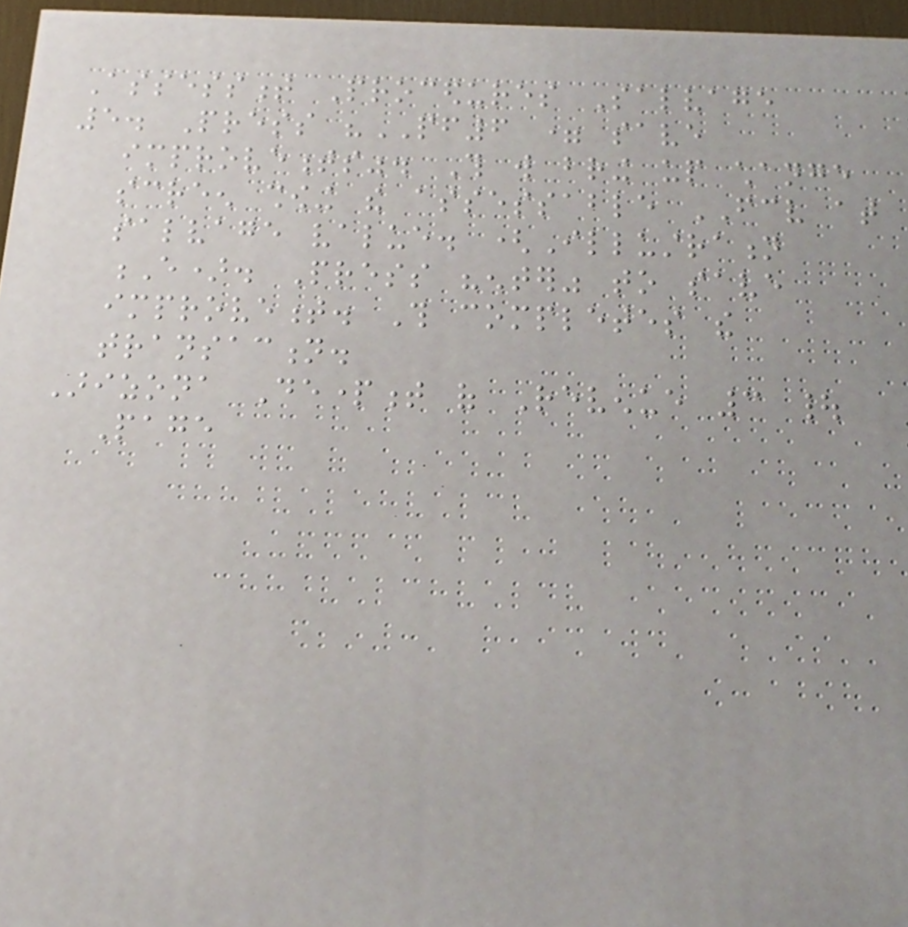Assessment Procedures Salvage
5. Press "PF6 = save
improvements". This will bring up change
screen showing the assessable FCV at
salvage value. (Illustration
E). Press "enter" to save
improvement. This completes the
transaction.
Arizona Department of Revenue 3 |
Page
